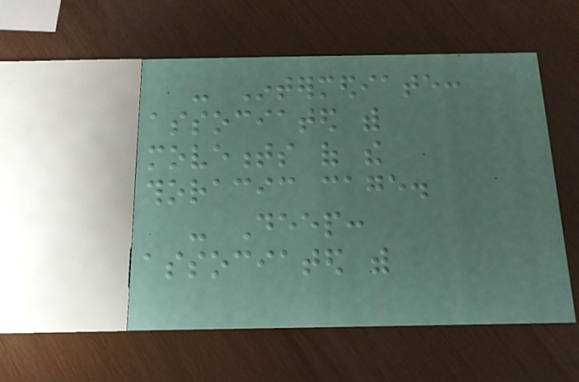- Intermediate:
associated with
movements of the
thoracic cage.
- Deep:
associated with
